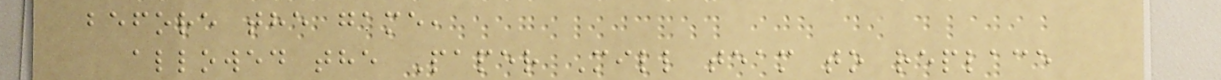before the game,
allowed the Paper Mill team to replace
